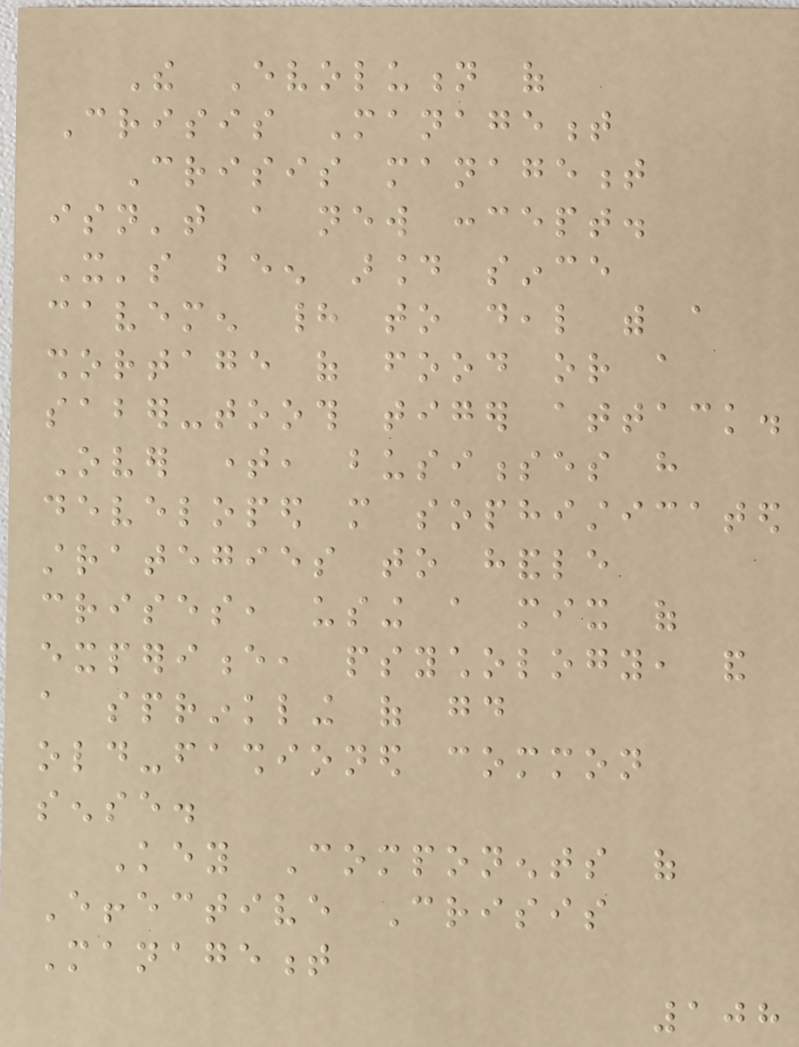The Evolution of
Crisis Management
Crisis management
isn't a new concept.
It's been around since
cavemen had to deal with a
shortage of food or a
saber-tooth tiger attack.
Over time, businesses have
developed more sophisticated
strategies to handle
crises, using a mix of
experience, psychology, and
a sprinkling of good
old-fashioned common
sense.
Key Components of
Effective Crisis
Management
108
